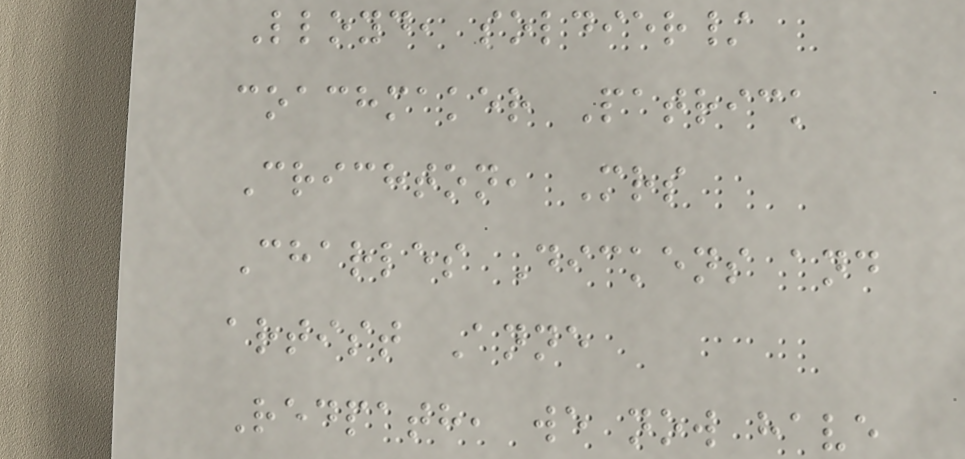Lloyd, soldier/
coachmaker Patrick
Crichton, Mrs
Charles Dickens and
artist Anne
Redpath, we now have
